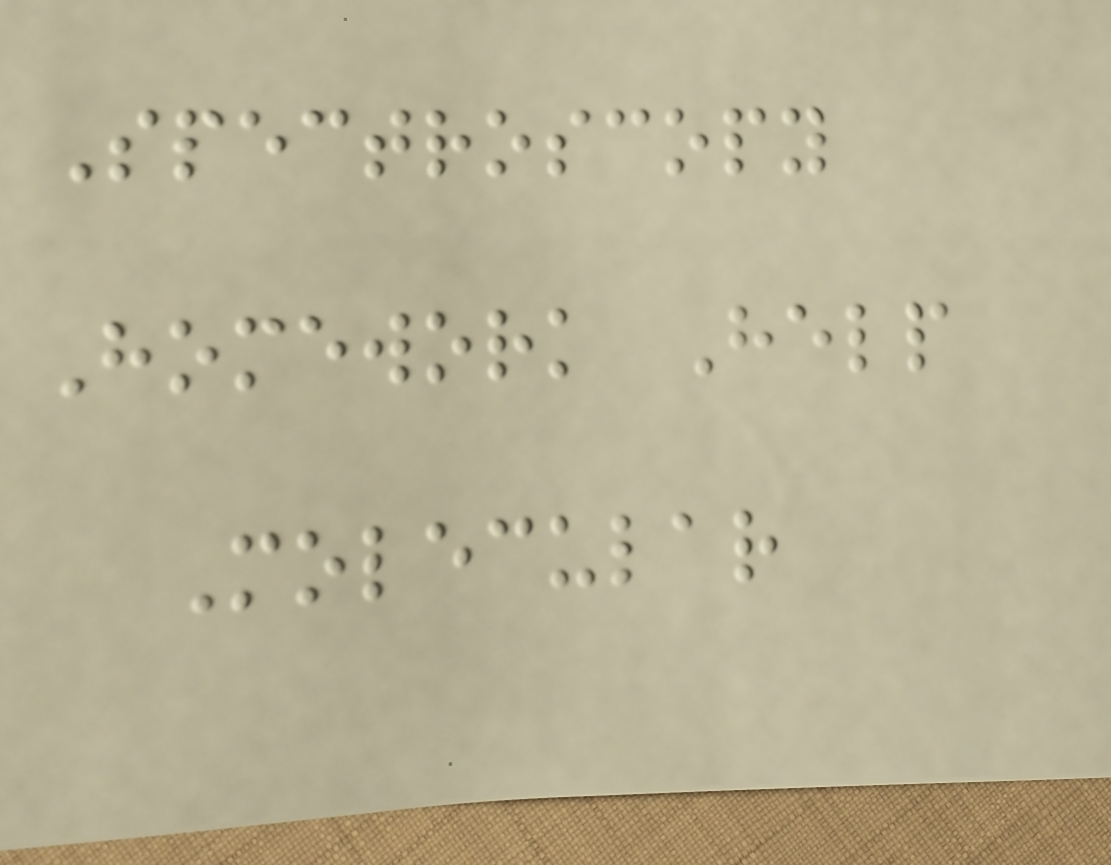Spectroscopy
Homework Help
Molecular
